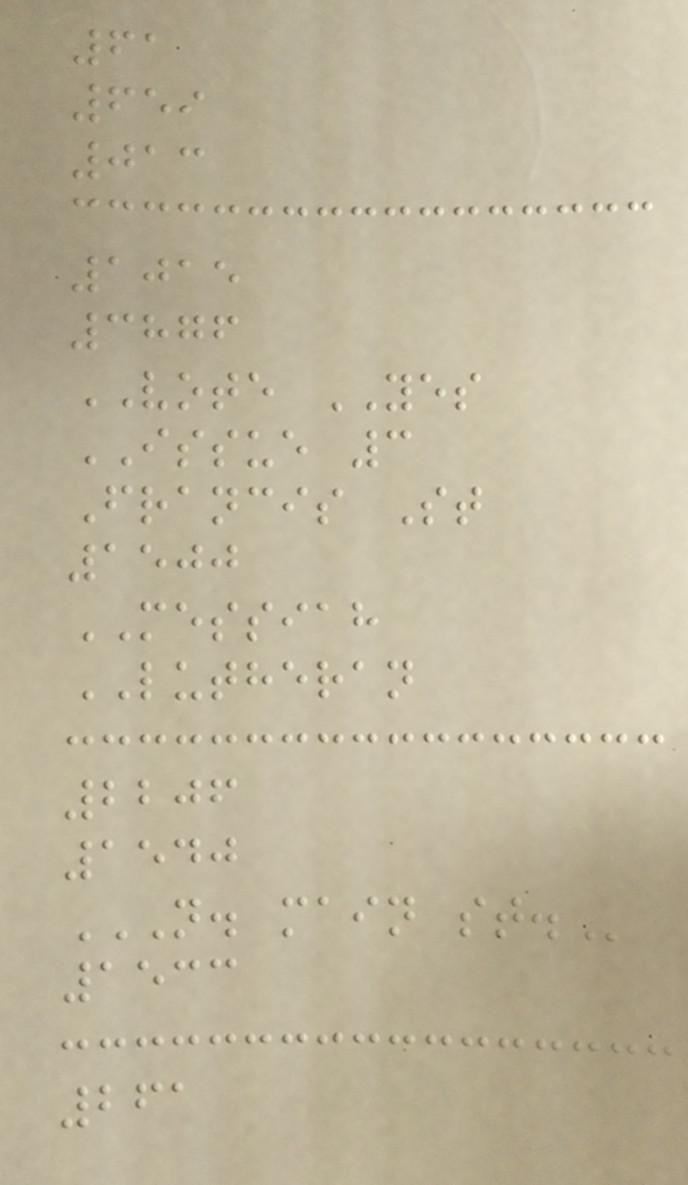61
659
013
1015
3876
VOTE YES
ISSUE 3
Francis St
1500
MESSIAH
LUTHERAN
2206
1540
N. MAIN ST.
1533
261
